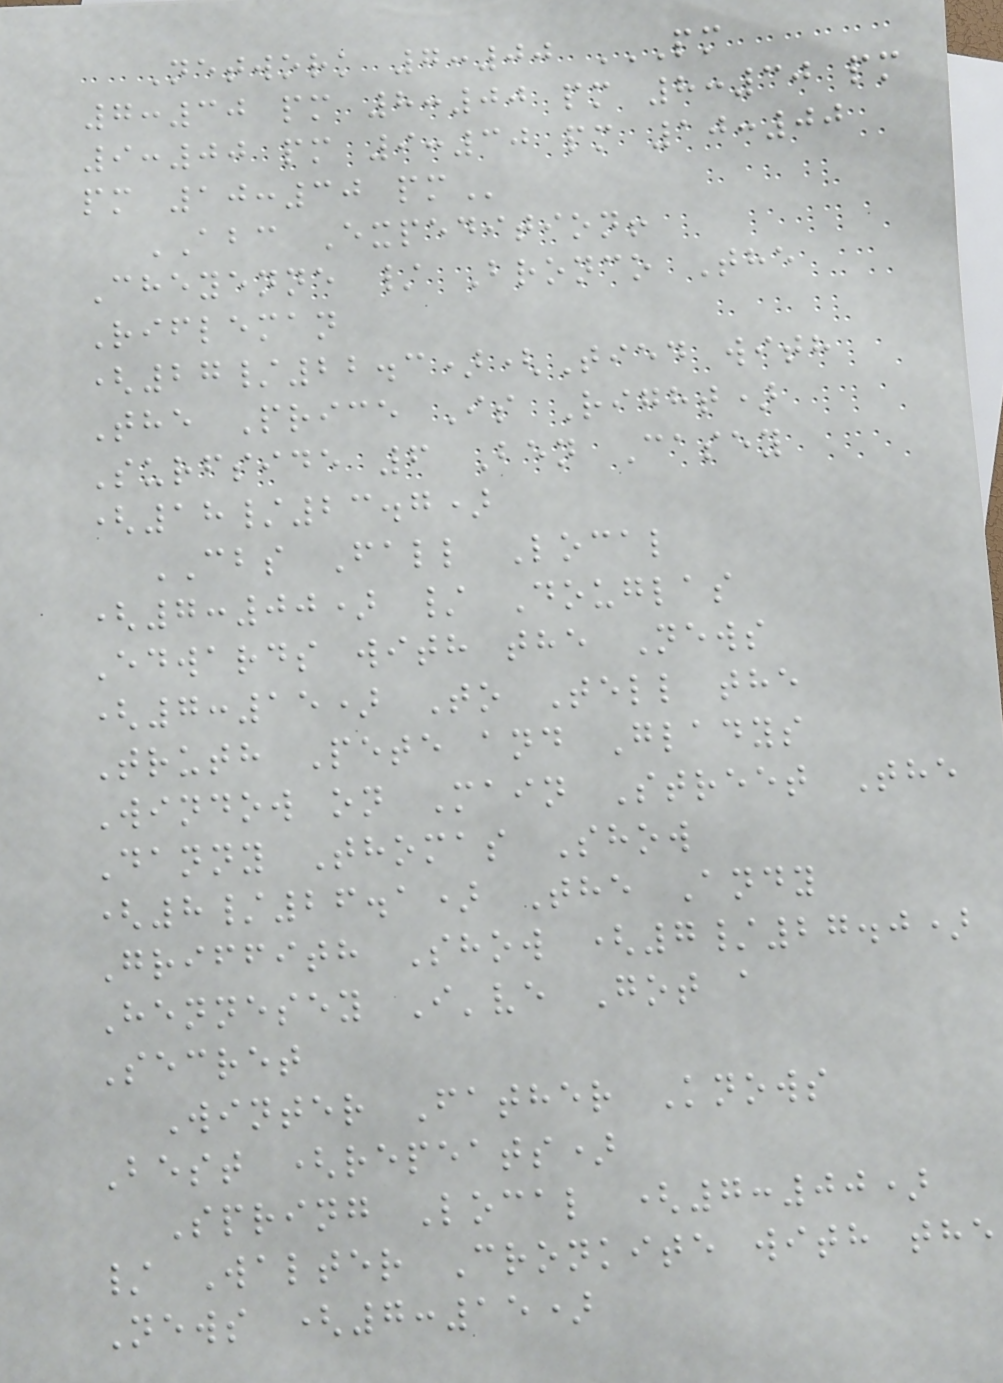Network 7:00 PM
7:30 PM 8:00 PM 8:30 PM
9:00 PM 9:30 PM 10:00
PM 10:30 PM
ABC Expedition!
Cheyenne / Bronco The
Rifleman
(27/22.3)(Tied with
The Price Is Right)
Surfside 6 Ben Casey
(18/23.7)
CBS Fall Local
(7:00) / Douglas
Edwards with the News
(7:15) To Tell the
Truth Pete and Gladys
Window on Main Street The
Danny Thomas Show
(8/26.1) The Andy
Griffith Show (7/27.0)
Hennesey I've Got a
Secret
Winter Father Knows
Best (repeats)
Spring Local (7:00)
/ Walter Cronkite with the
News (7:15)
